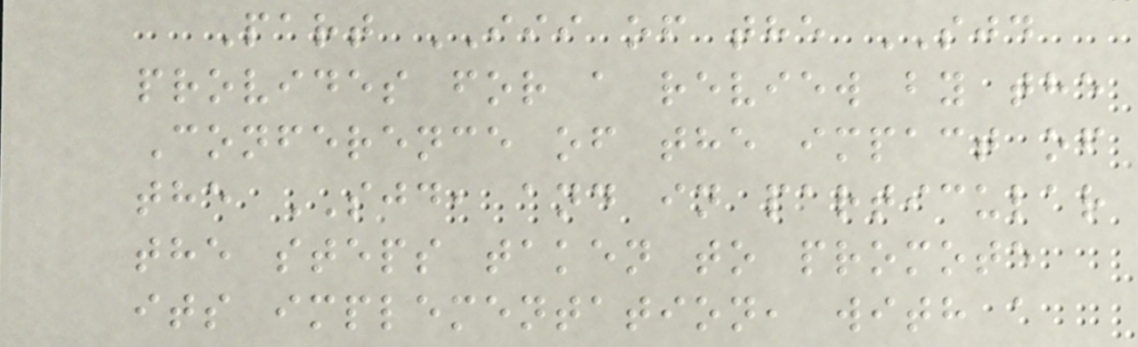Part III of the SJD
provides for a review by the
Conference of the impact of
the SJD, and in particular
the steps taken to promote
its implementation, with a
